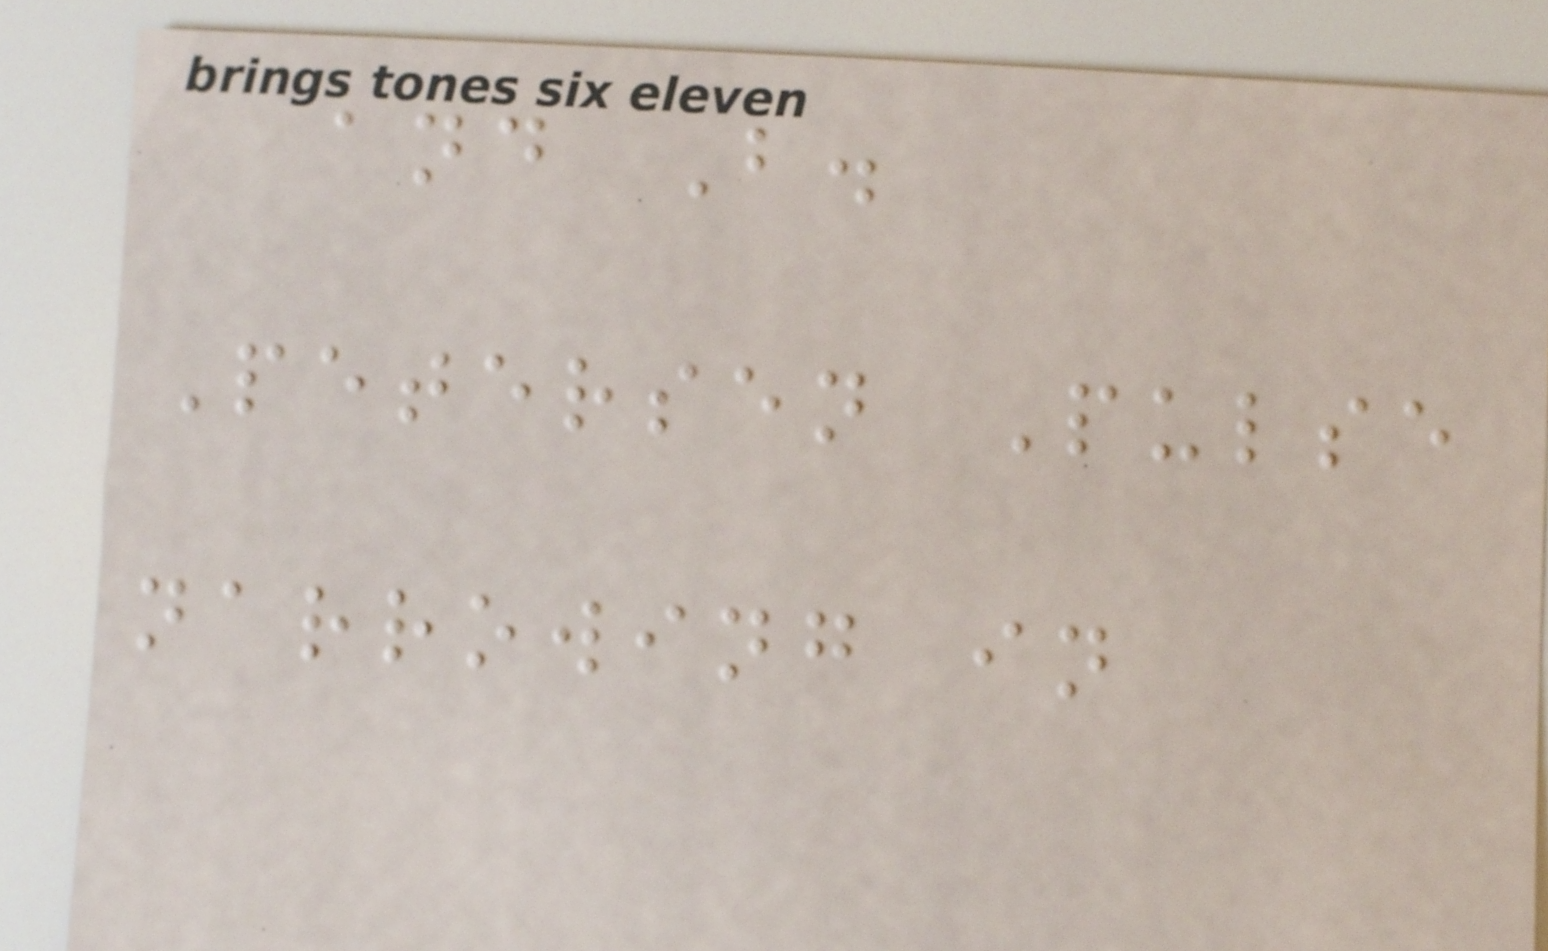and B.
Petersen Pulse
narrowing in
